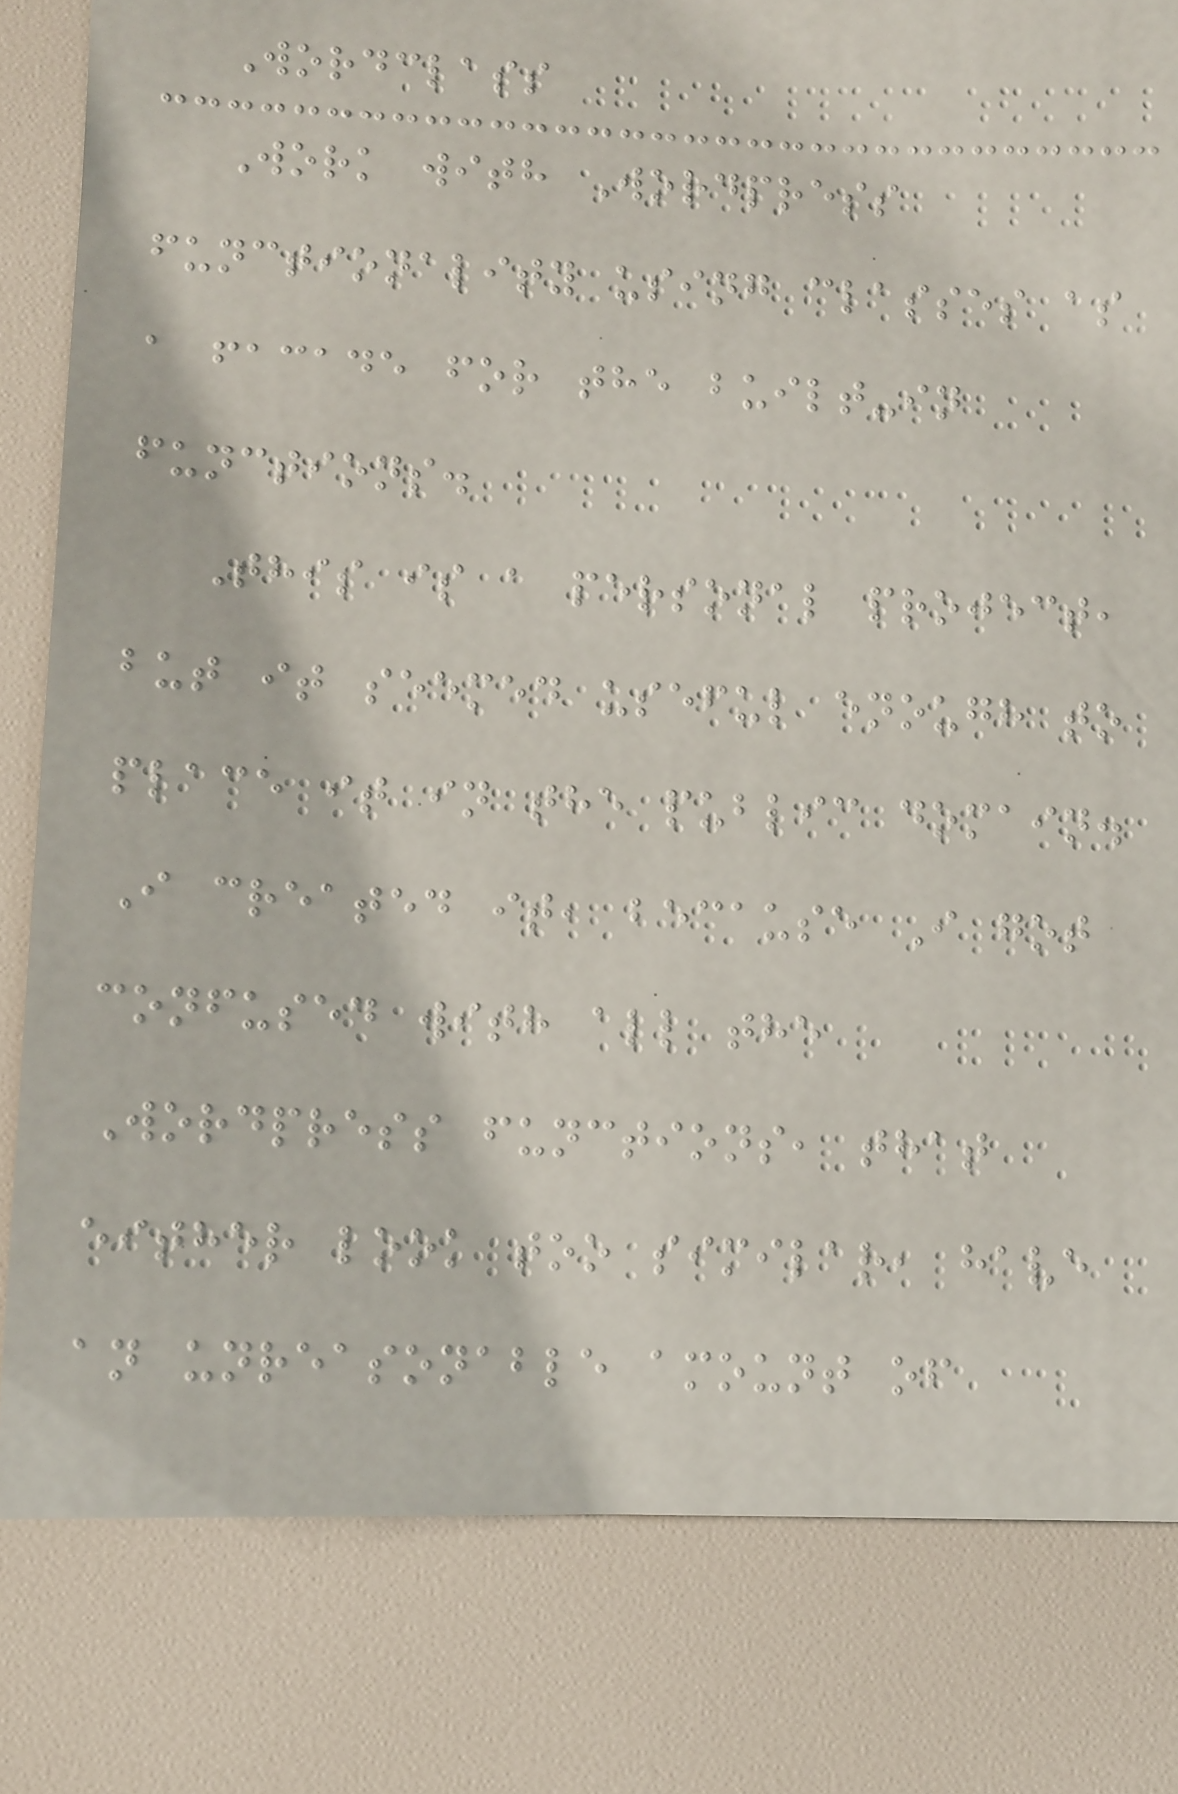Wordclass
Work with Wordpress
functionality using classes as
a facade for the built-in
functions.
This is a personal project,
but it seemed useful enough to
place it in the public domain.
I created it, because I got
confused with all the
Wordpress functions, that
either look too similar, have
an unreasonable amount of
